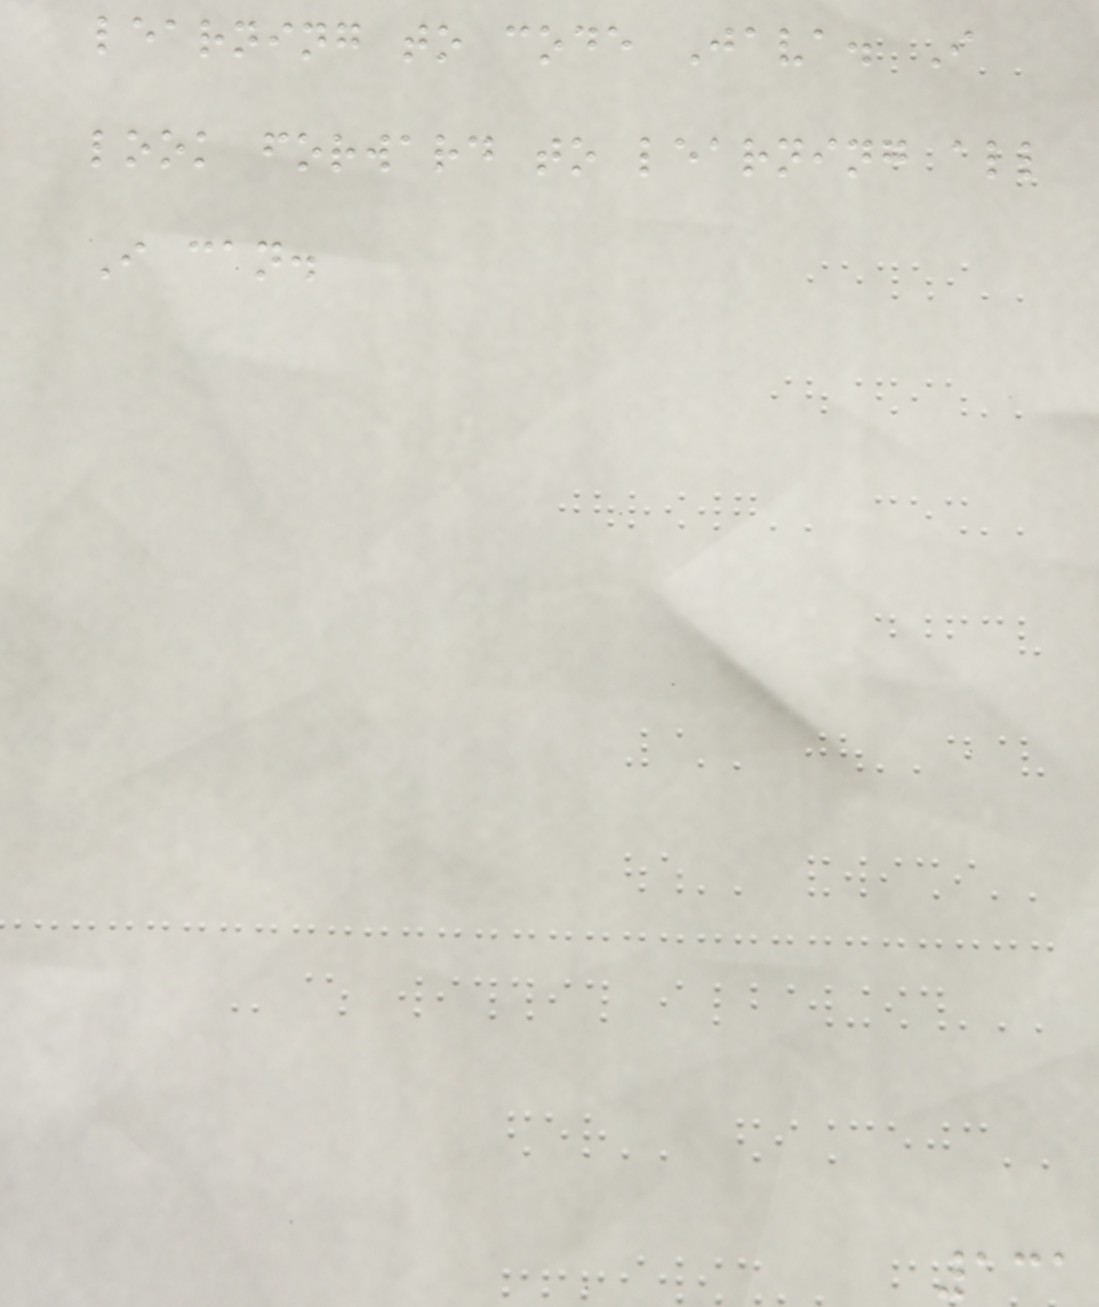learning to code Java. I
look forward to learning all
I can.
131
